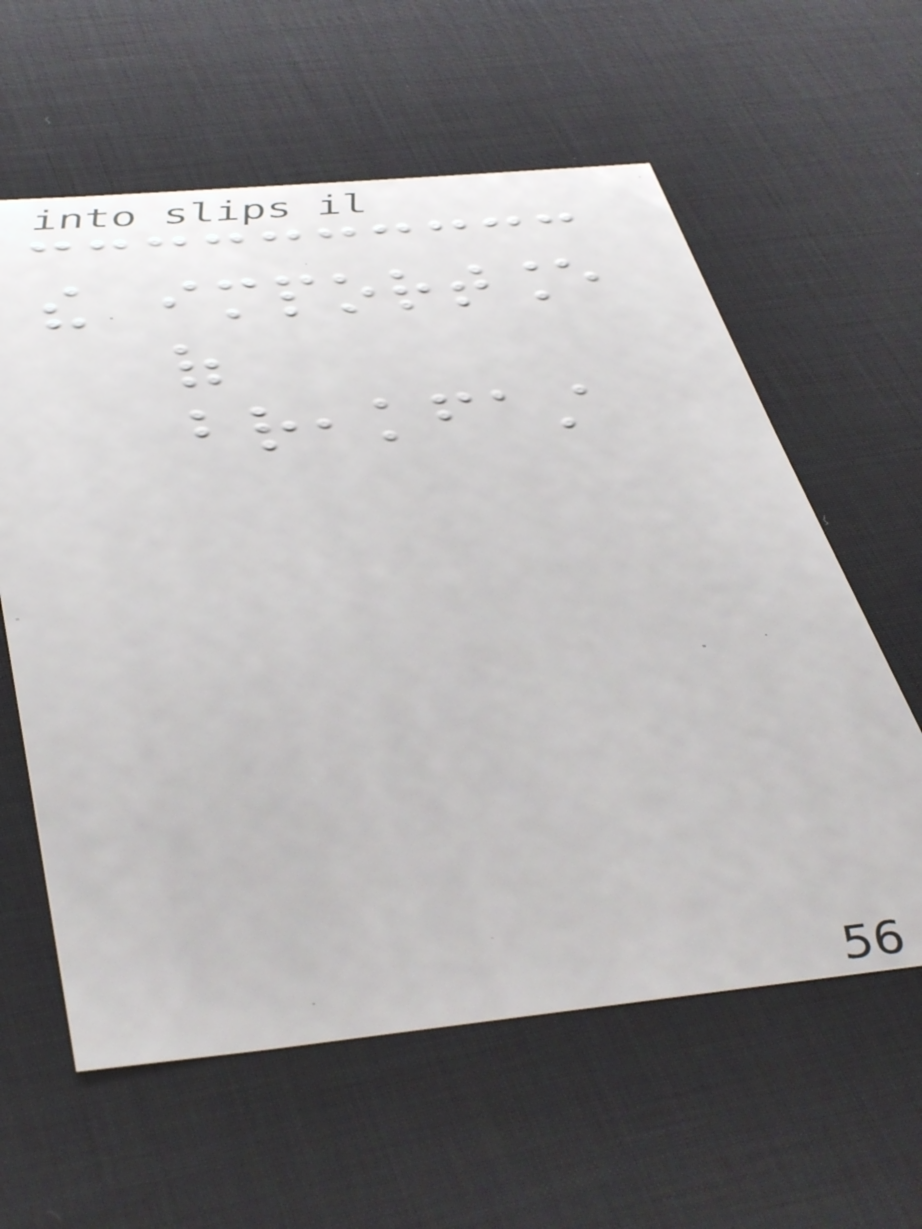the importance
of
breakfast
